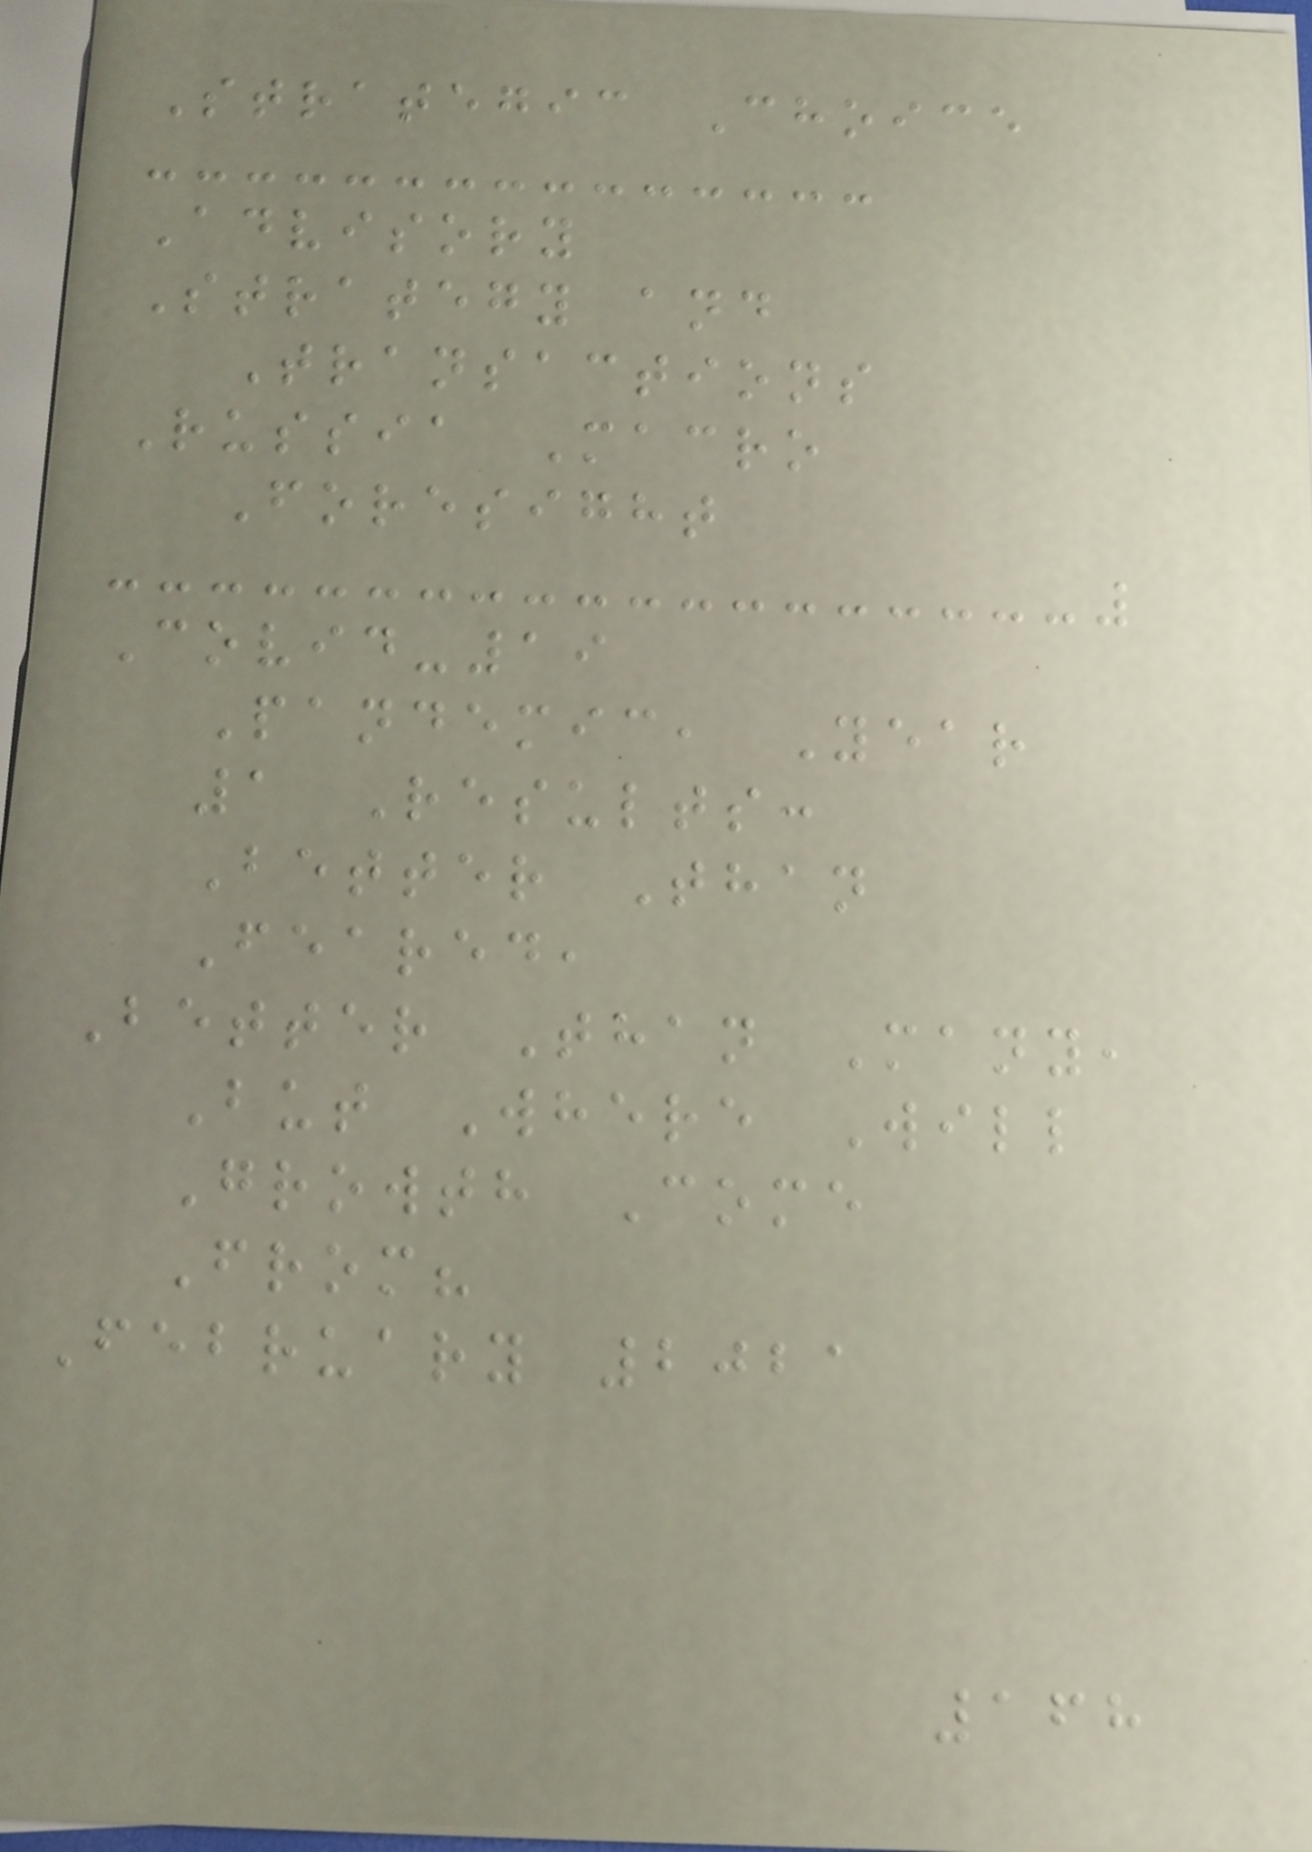Strategic Choice
Advisory
Strategy and
Transactions
Russia Macro
Foresight
Covid-19
Pandemic, Year
1 Results:
Better Than
Feared,
Better Than Many,
But Where Will
Growth Come
From?
February 2021
168
